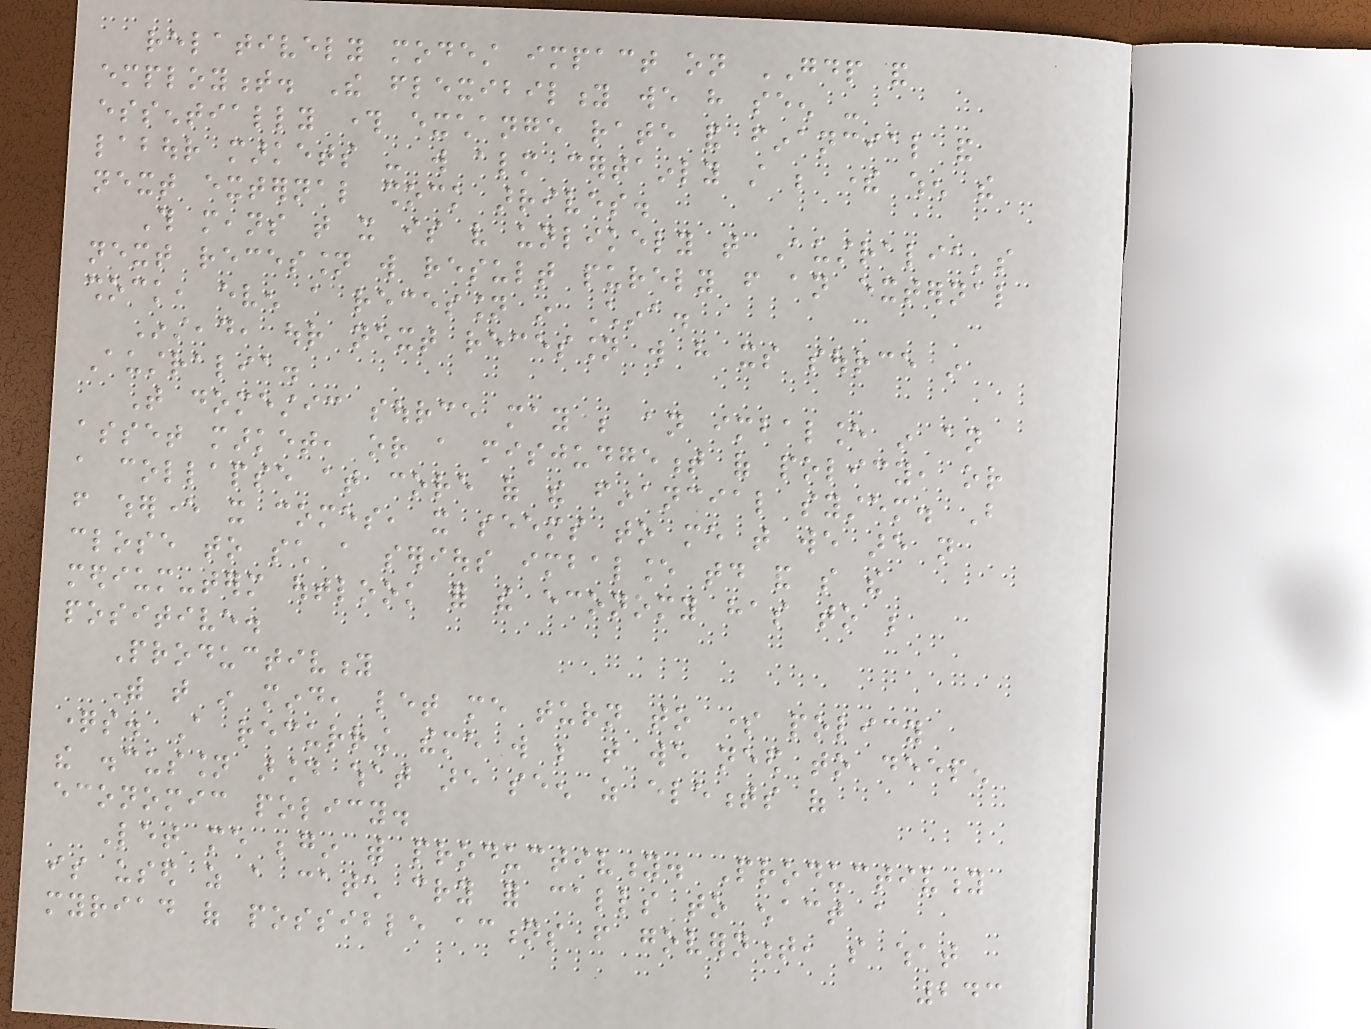relatively modest impact on GDP and
employment. The flexibility we have seen -
essentially through exchange rate and financial and
labour markets - will almost certainly still be there when the
next external shock arrives.
This means that it is very unlikely that Australia's
next recession will result purely from an external
shock, even a recession in China.
Instead, our next recession will have its source in
Australia.
That domestic source may be an imbalance in an
asset market, or a misjudgement of policy, or
a collapse at core of the financial system. But
from wherever it comes, it seems to me that we are not
close to such a serious imbalance today and so the
medium-term outlook for the economy has to be
positive.
Productivity
With that in mind, let me turn to some policy
questions. A recurring theme will be that we need to deepen
the discussion around what are seen as elements of
economic policy.
Let me begin with productivity. Productivity
is used as a catch cry for calls to enact a
myriad of possible actions from government, so what
243
